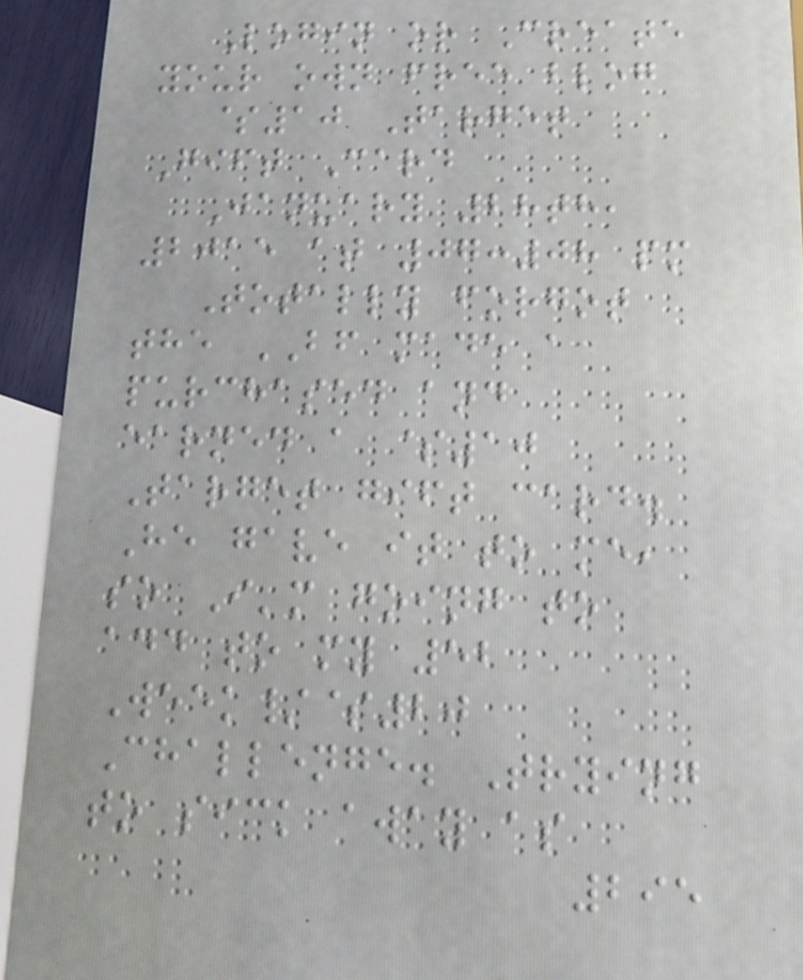Login or Create
your own free blog
$10 Target
Gift Card
January 28th,
2015 at 07:08 pm
Totally forgot
the BF made a
purchased and
earned a $10
Target gift card.
He gave it to me,
so I'm going to
add to my 52
Week/$20
Challenge. Trying
to sick away as
295
